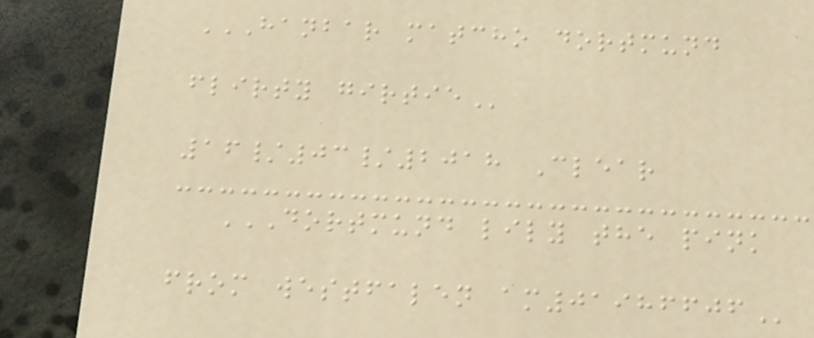HANBAR MATCHO DORTMUND
FLIRTY GIRTIE
16/03/2018 Clear
DORTMUND LILY THE PINK
FROM WESTFALEN AM01986606
